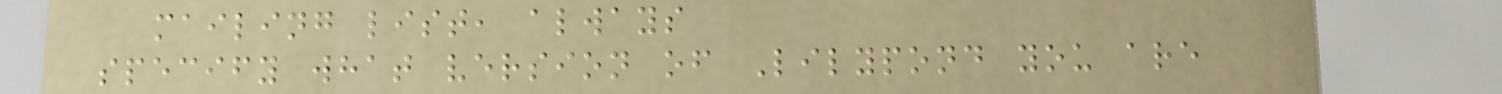mailing list, always
specify what version of Lilypond you are
